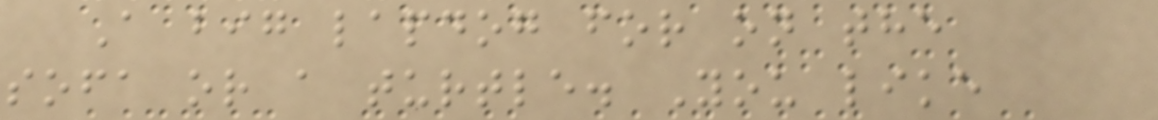A big lapdog for on the
sofa or a turtle. You like
